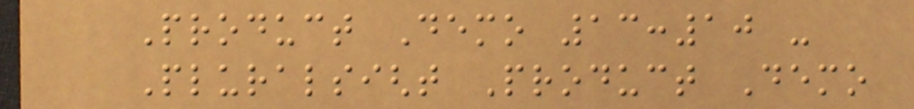Product Demo 13:10 -
Pluralsight Product Demo
